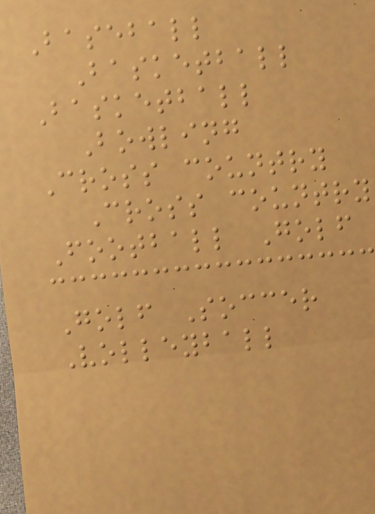Baseball
Basketball
Basketball
Bowling
Cross country
Cross country
Football Golf
Golf Soccer
Volleyball
